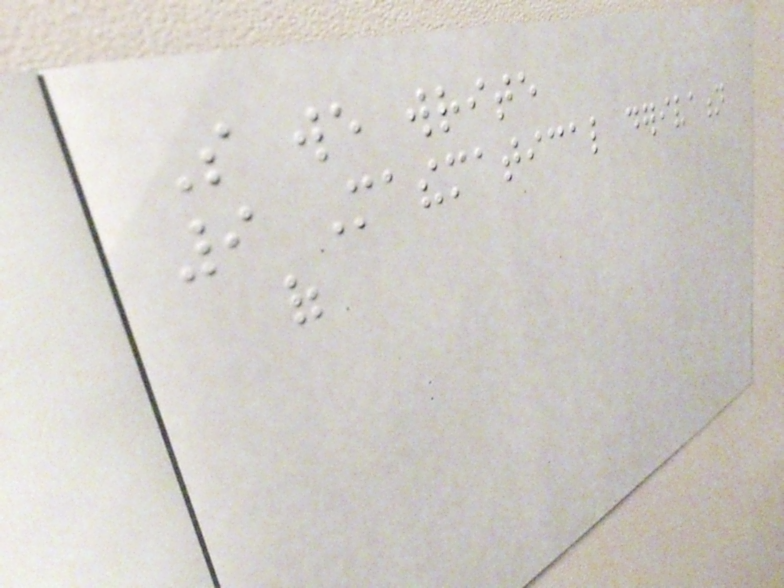So we write
9 Mathematical derivation
of
